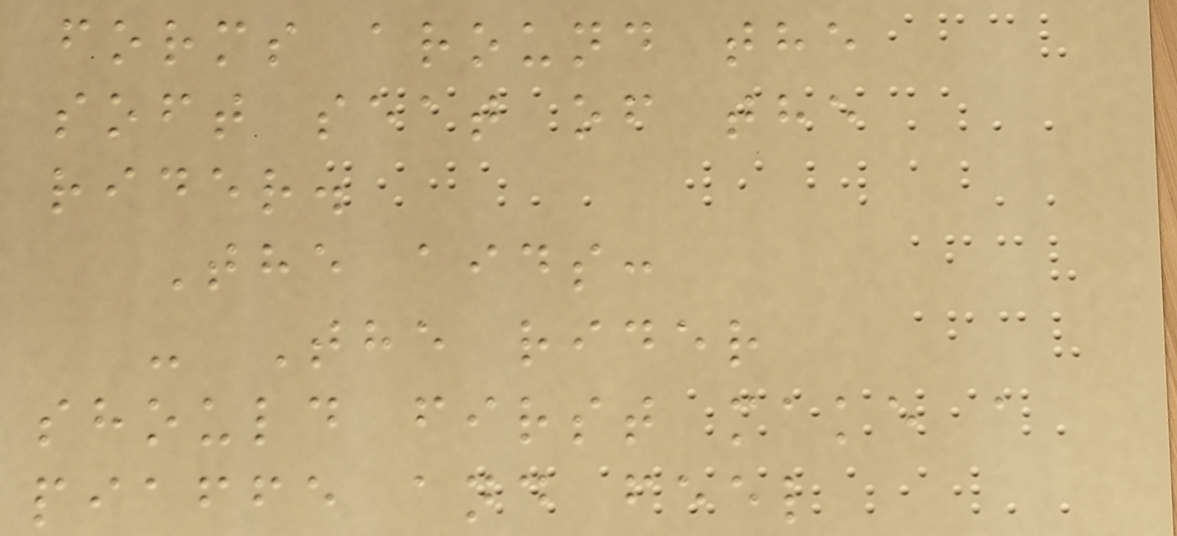forms around the
soft seat of the
rider.
The aids:
- The rider
should first make a
piaffe and feel
